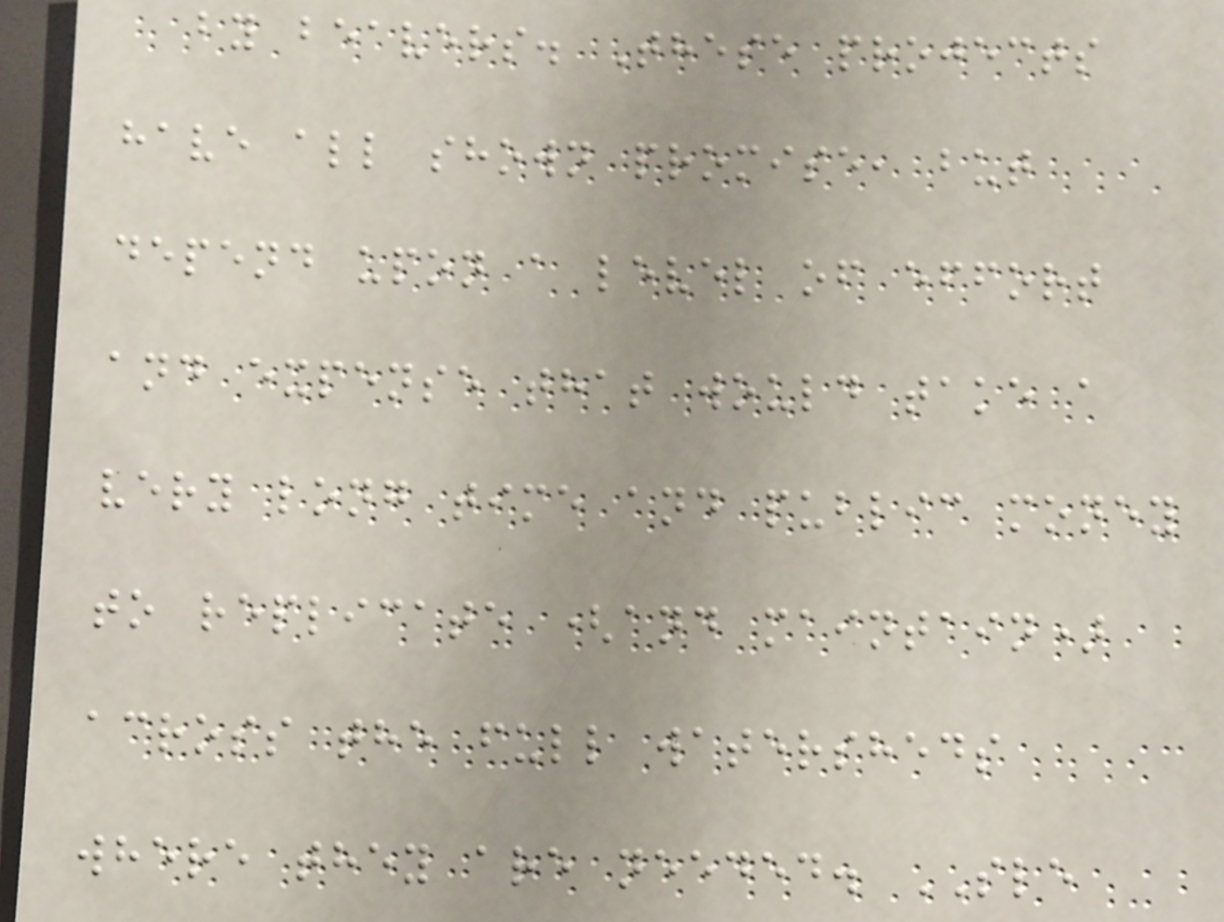by beavers. These projects
have all shown promise, but
depend upon a level of effort
and expense that would take a
very long time and public money
to replicate (and maintain)
across the full watersheds
where they are needed. SLE
